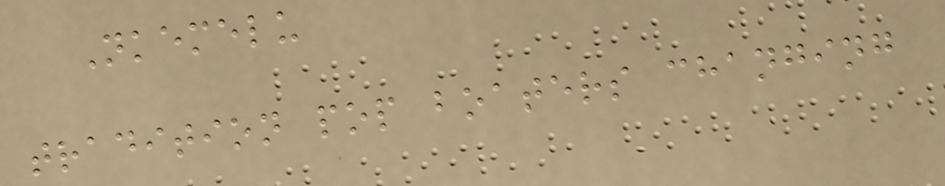Nkemelu
tradition pop boaters changing
